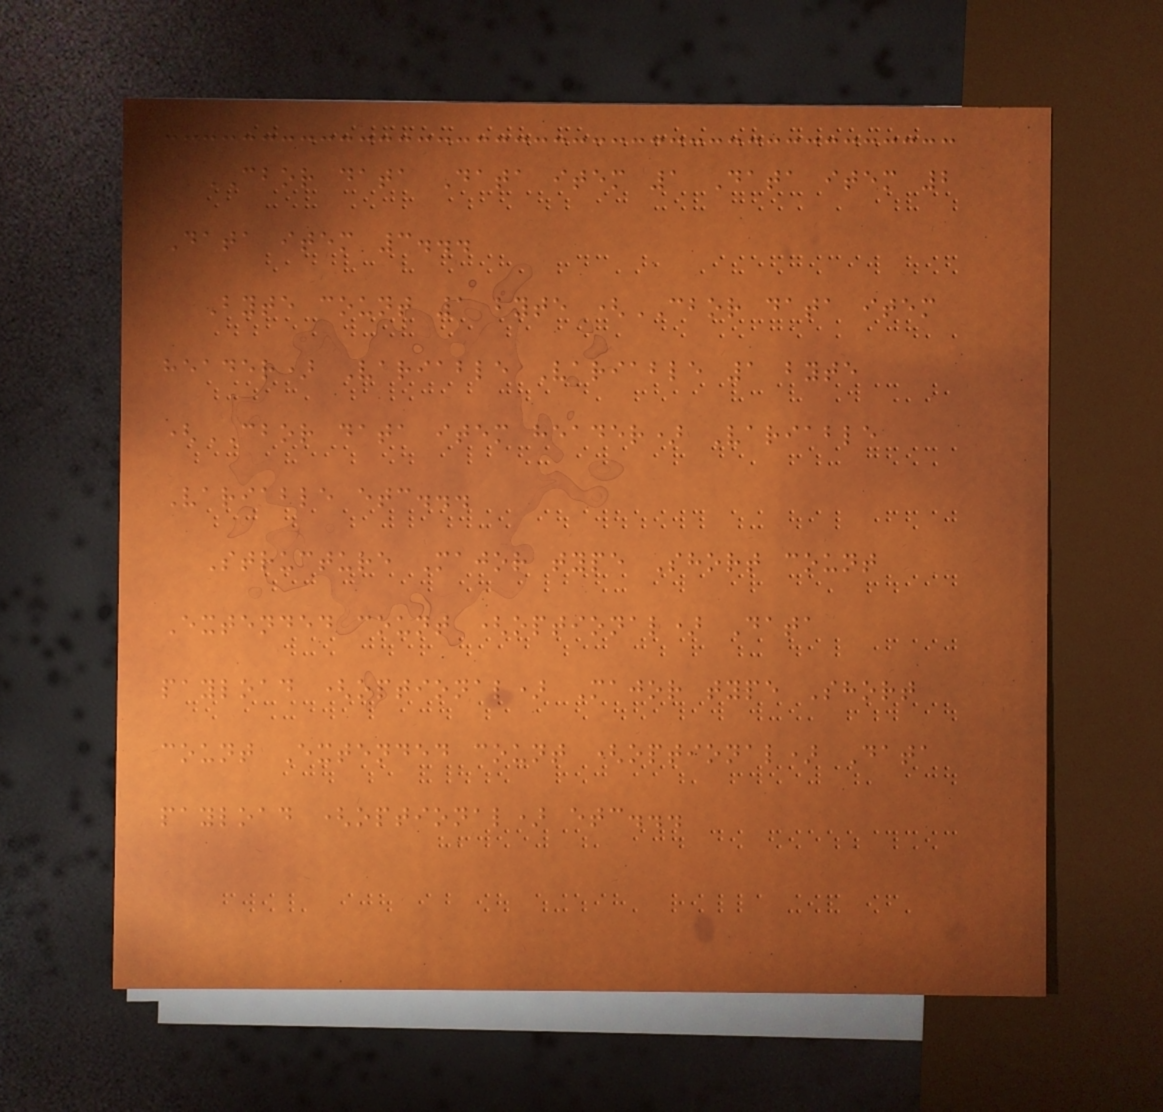CBOR data Data item 1 Data item 2
Data item 3...
Byte count 1 byte (CBOR data item
header) Variable Variable 1 byte
(CBOR data item header) Variable
Variable etc...
Structure Major type Short count
Extended count (optional) Data
payload (optional) Major type Short
count Extended count (optional) Data
payload (optional) etc...
